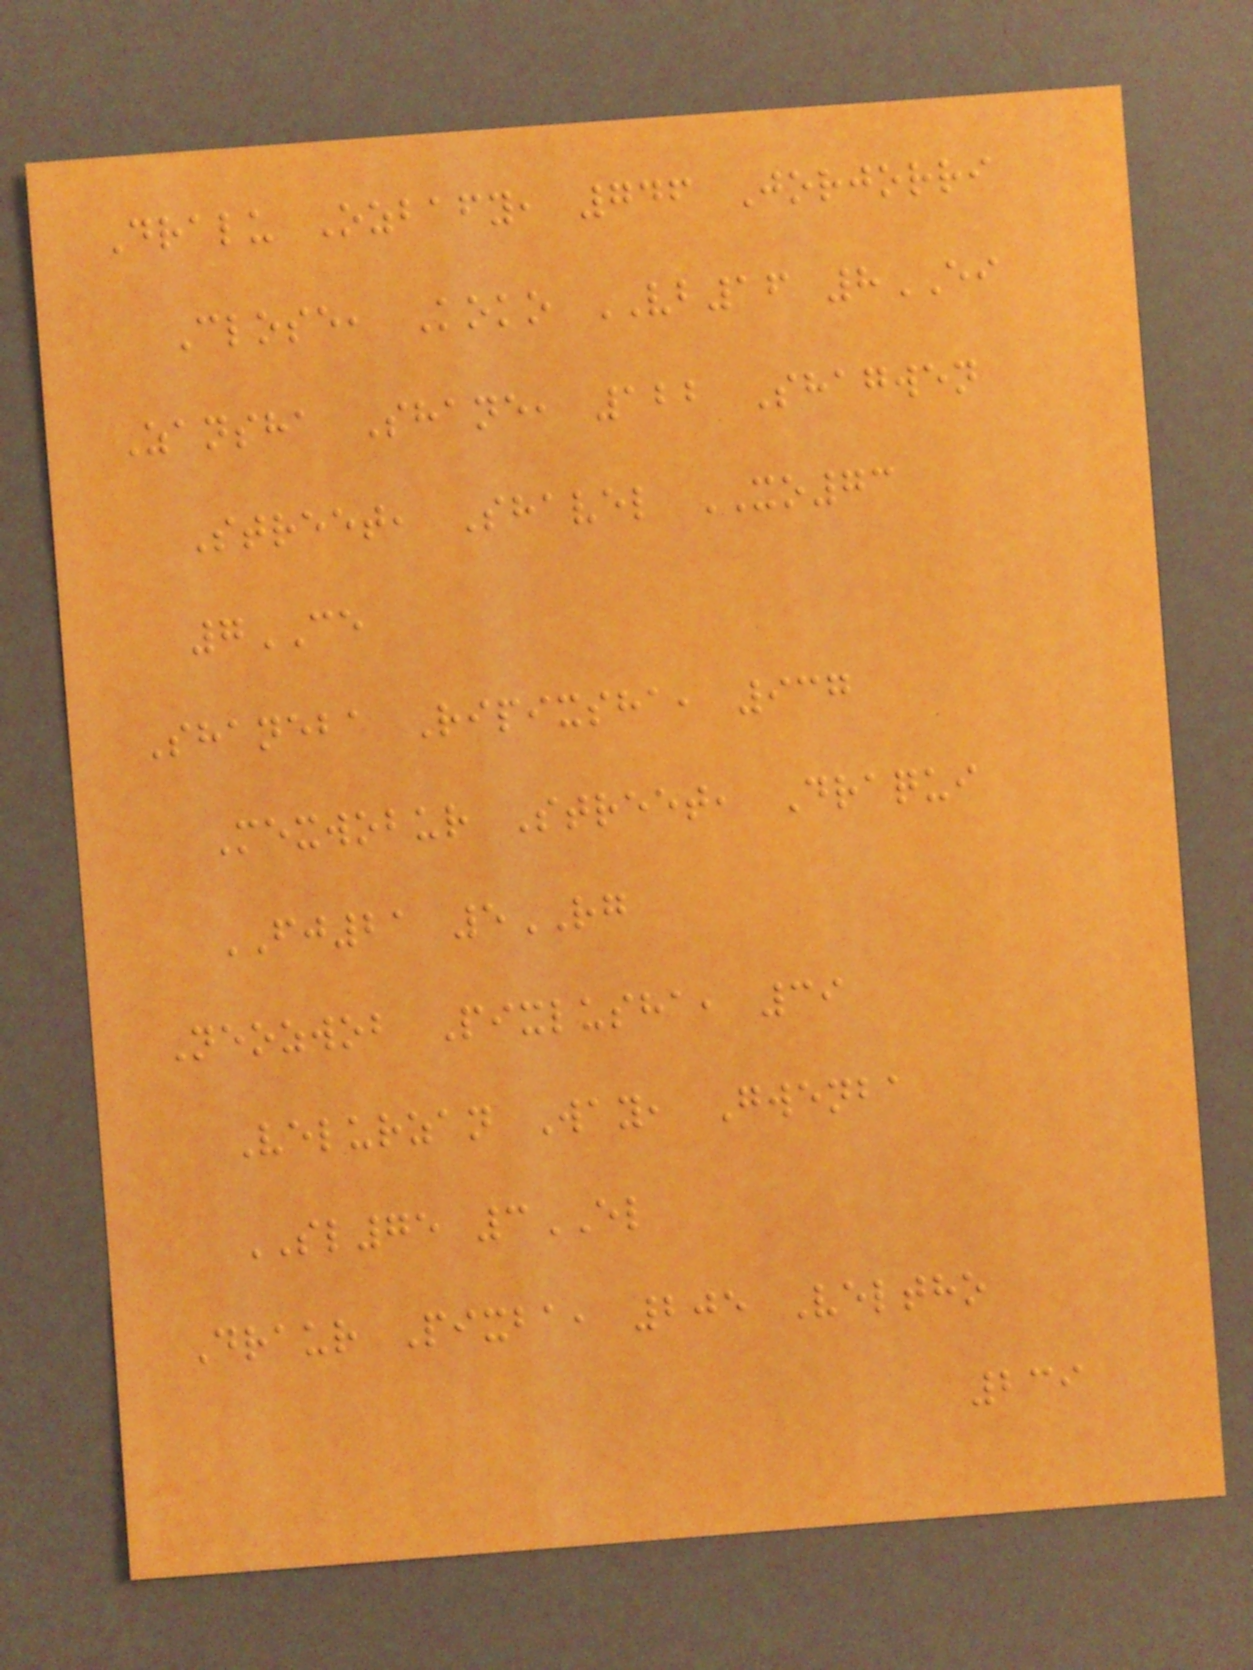Dralu Ozbafy, 746 Jorjorri
Close, Koko VB16 8EI
Zansha Shane, 122 Shagwen
Street, Shavel XO73
7CE
Shaneba Ripixsha, 937
Mexwobur Street, Draqui
FJ21 5RG
Neozwob Pixlusha, 39
Velurzan Way, Gwenba
SL75 3EL
Draur Pixba, 205 Veltho
239
